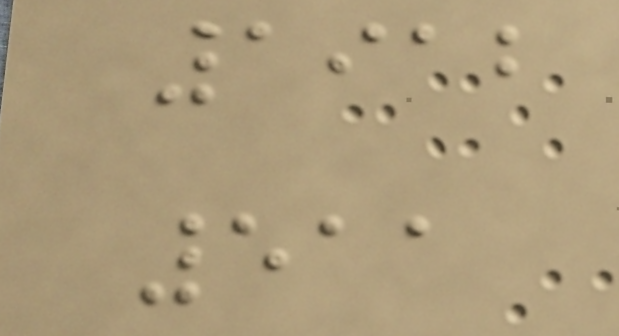1912
511
